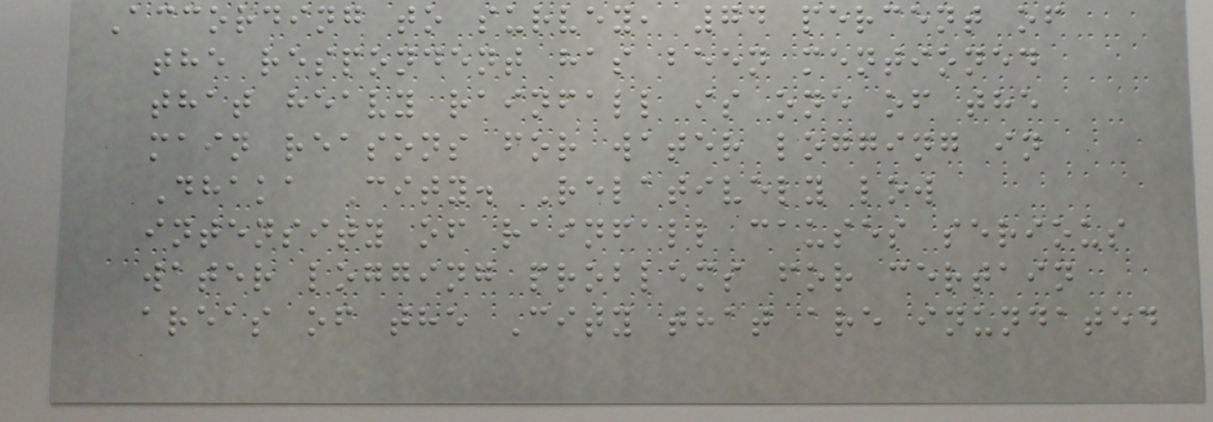According to survey, 74 percent of
the respondent has been mentioned
that heavy rainfall is one of the
main reasons for water logging in
Dhaka City. Relatively low
intensity of rainfall causes serious
water logging problems for certain
areas of the City that are inundated
